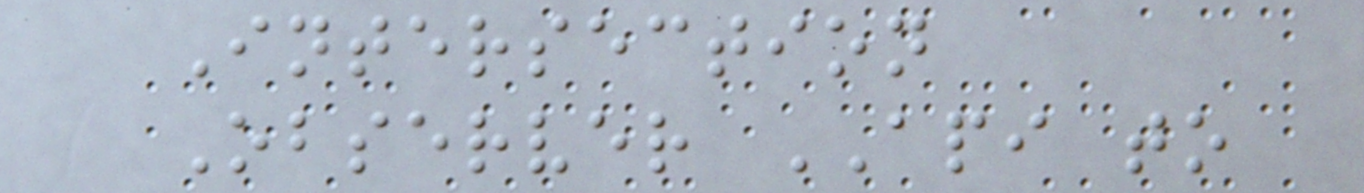Intersection
Observer API to
